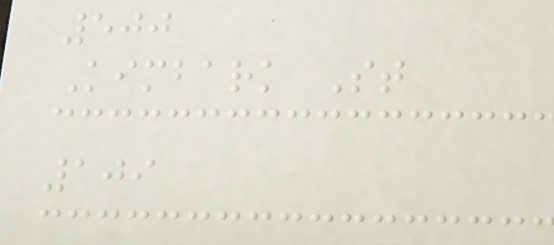500
Kimbark St
109
